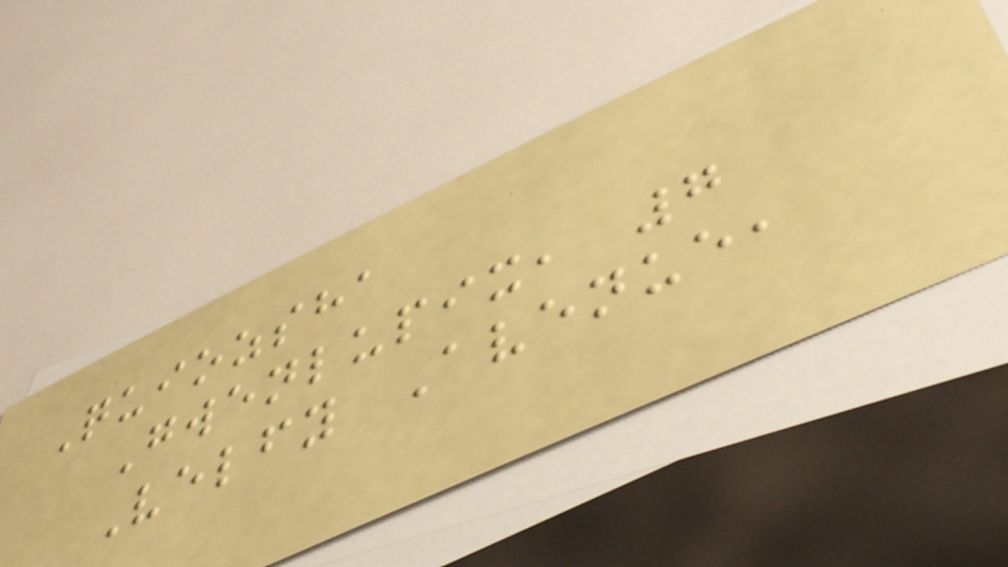Quiozsha
Gwenlupix, 7
Velfy Avenue,
